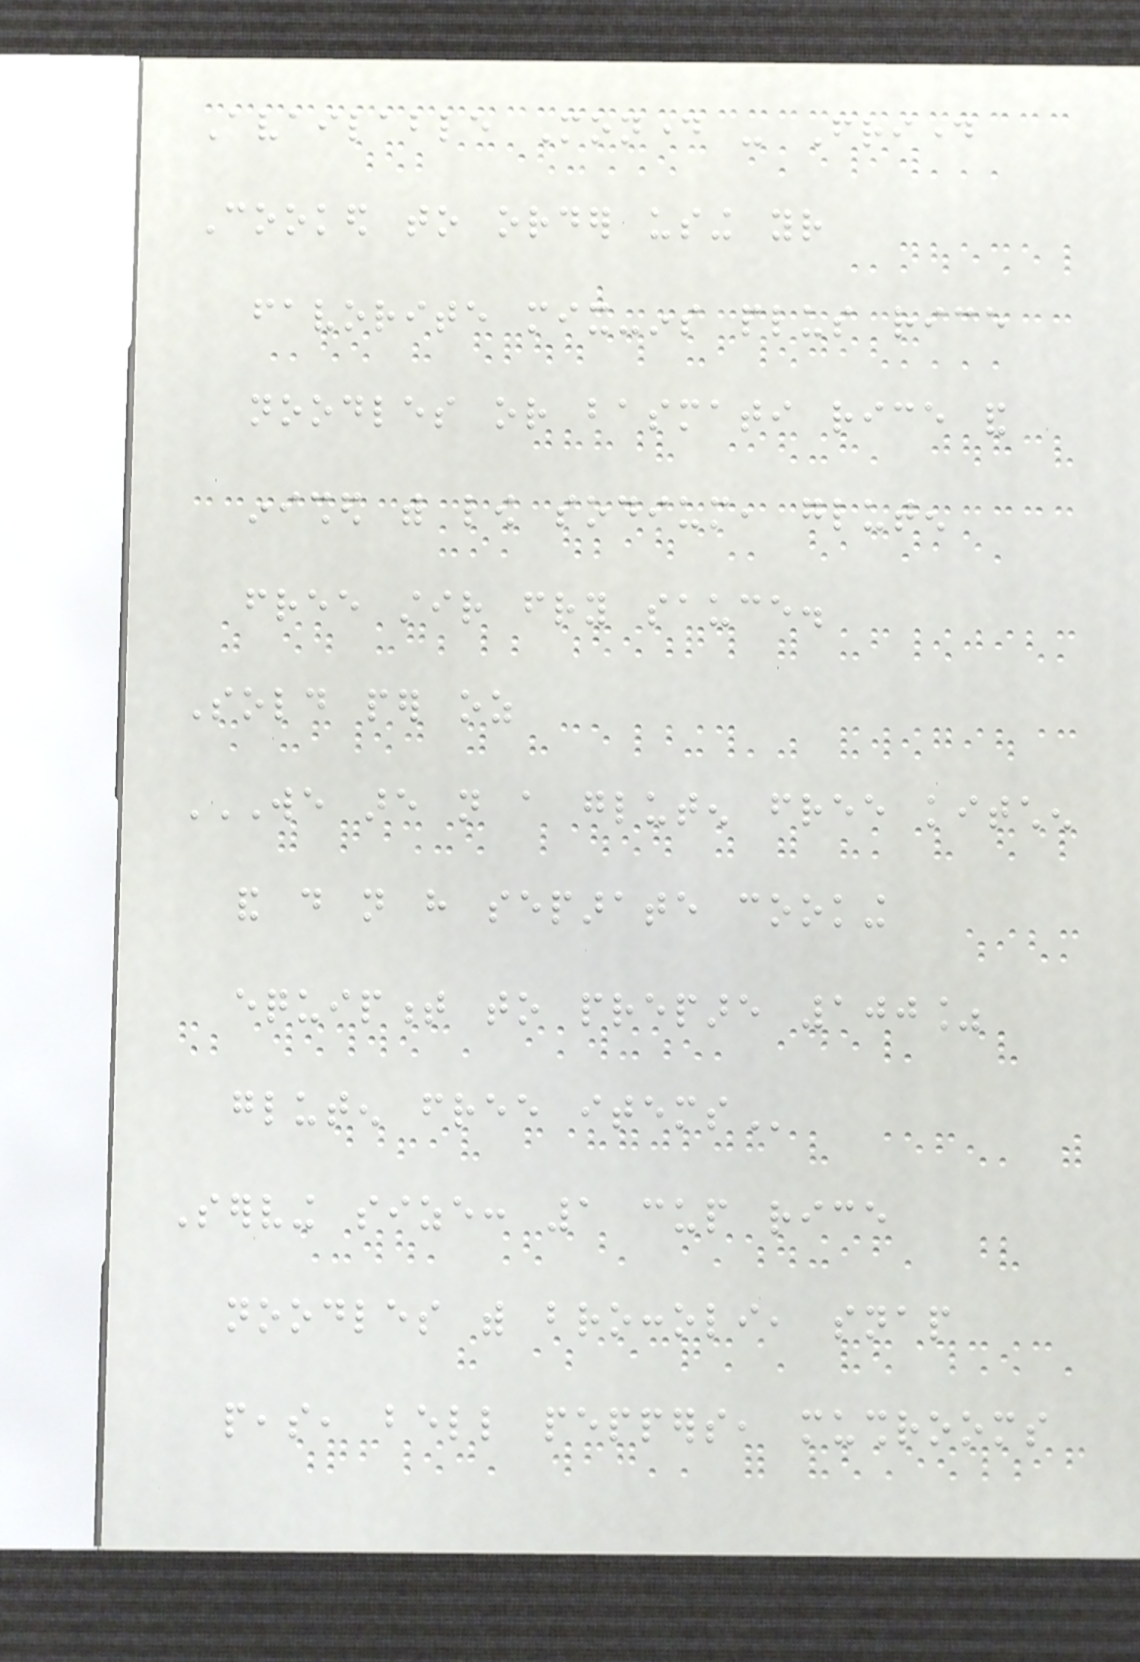Available Monday - Friday
Cooked to order using your
favorite mix-ins plus rice
noodles or basmati rice and
inished with low sodium, gluten
free stir fry sauce.
Sold per oz
WE ARE NOT A GLUTEN FREE KITCHEN
AND DO NOT HAVE SEPARATE COOKING
EQUIPMENT TO PREPARE 100%
GLUTEN FREE ITEMS
Serving size: 1 cup rice
noodles with broccoli, snap
peas, bell peppers, mushrooms
